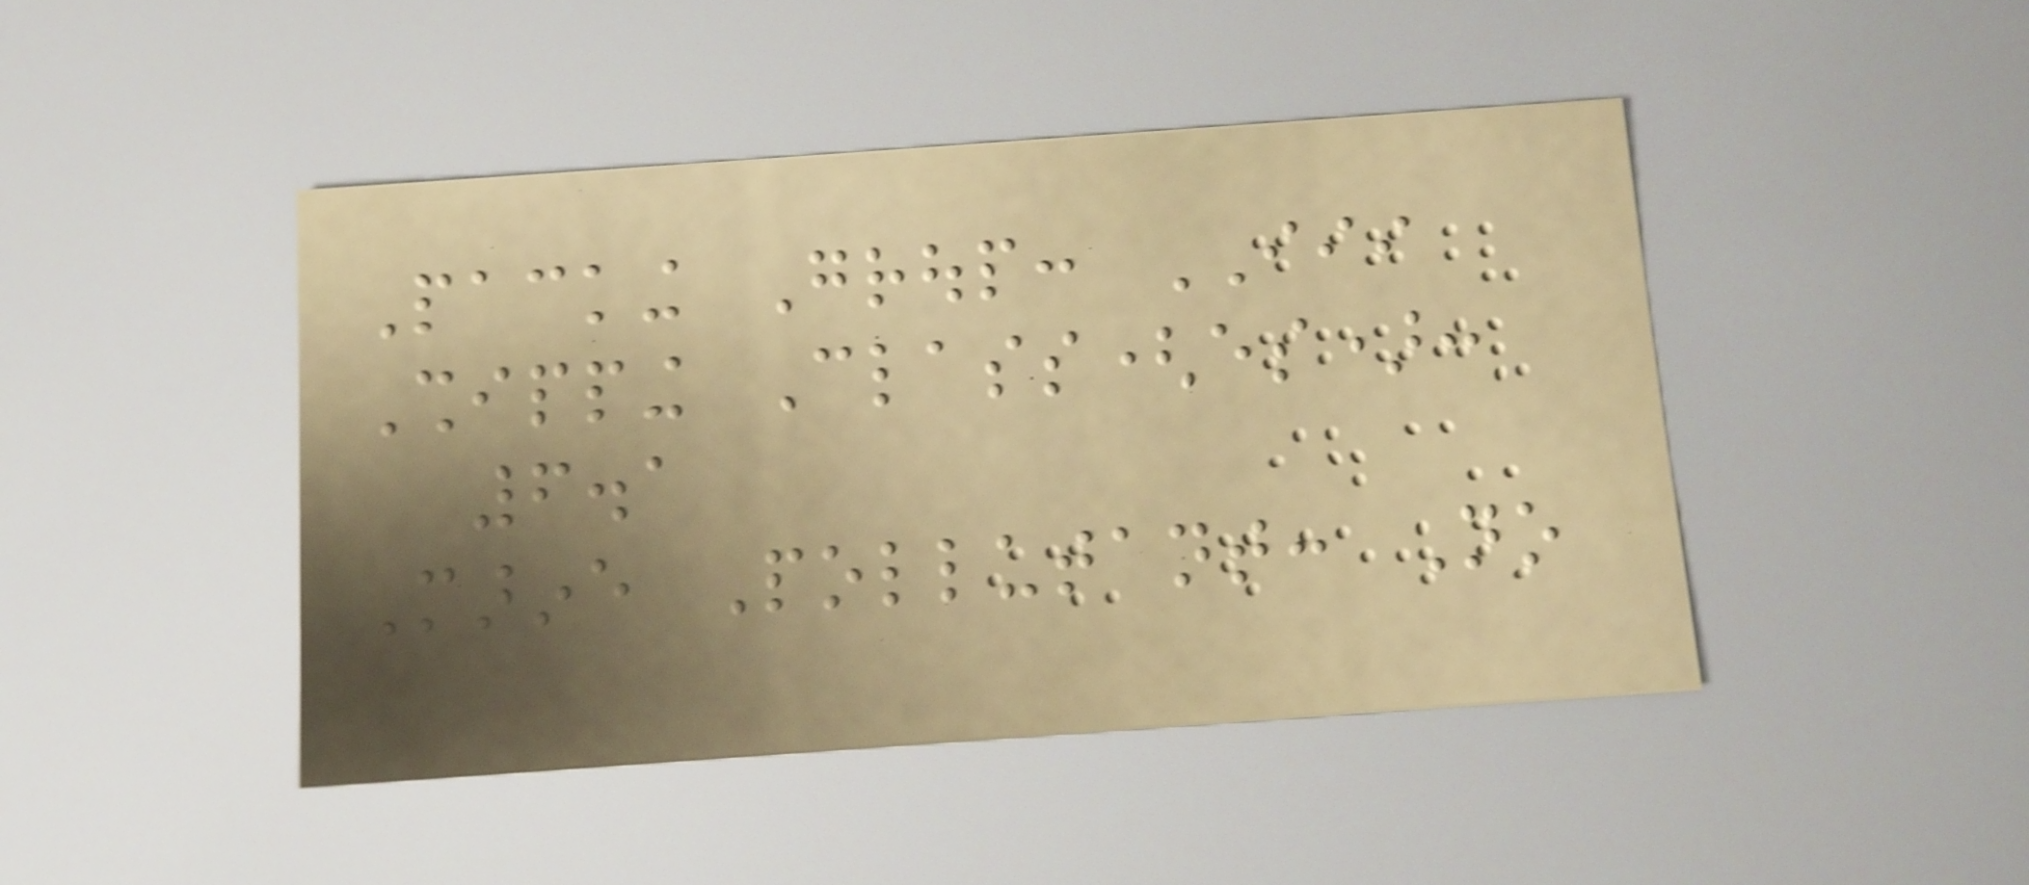Packing Group: III
Shipping Class(es):
6.1
Marine Pollutant: No
